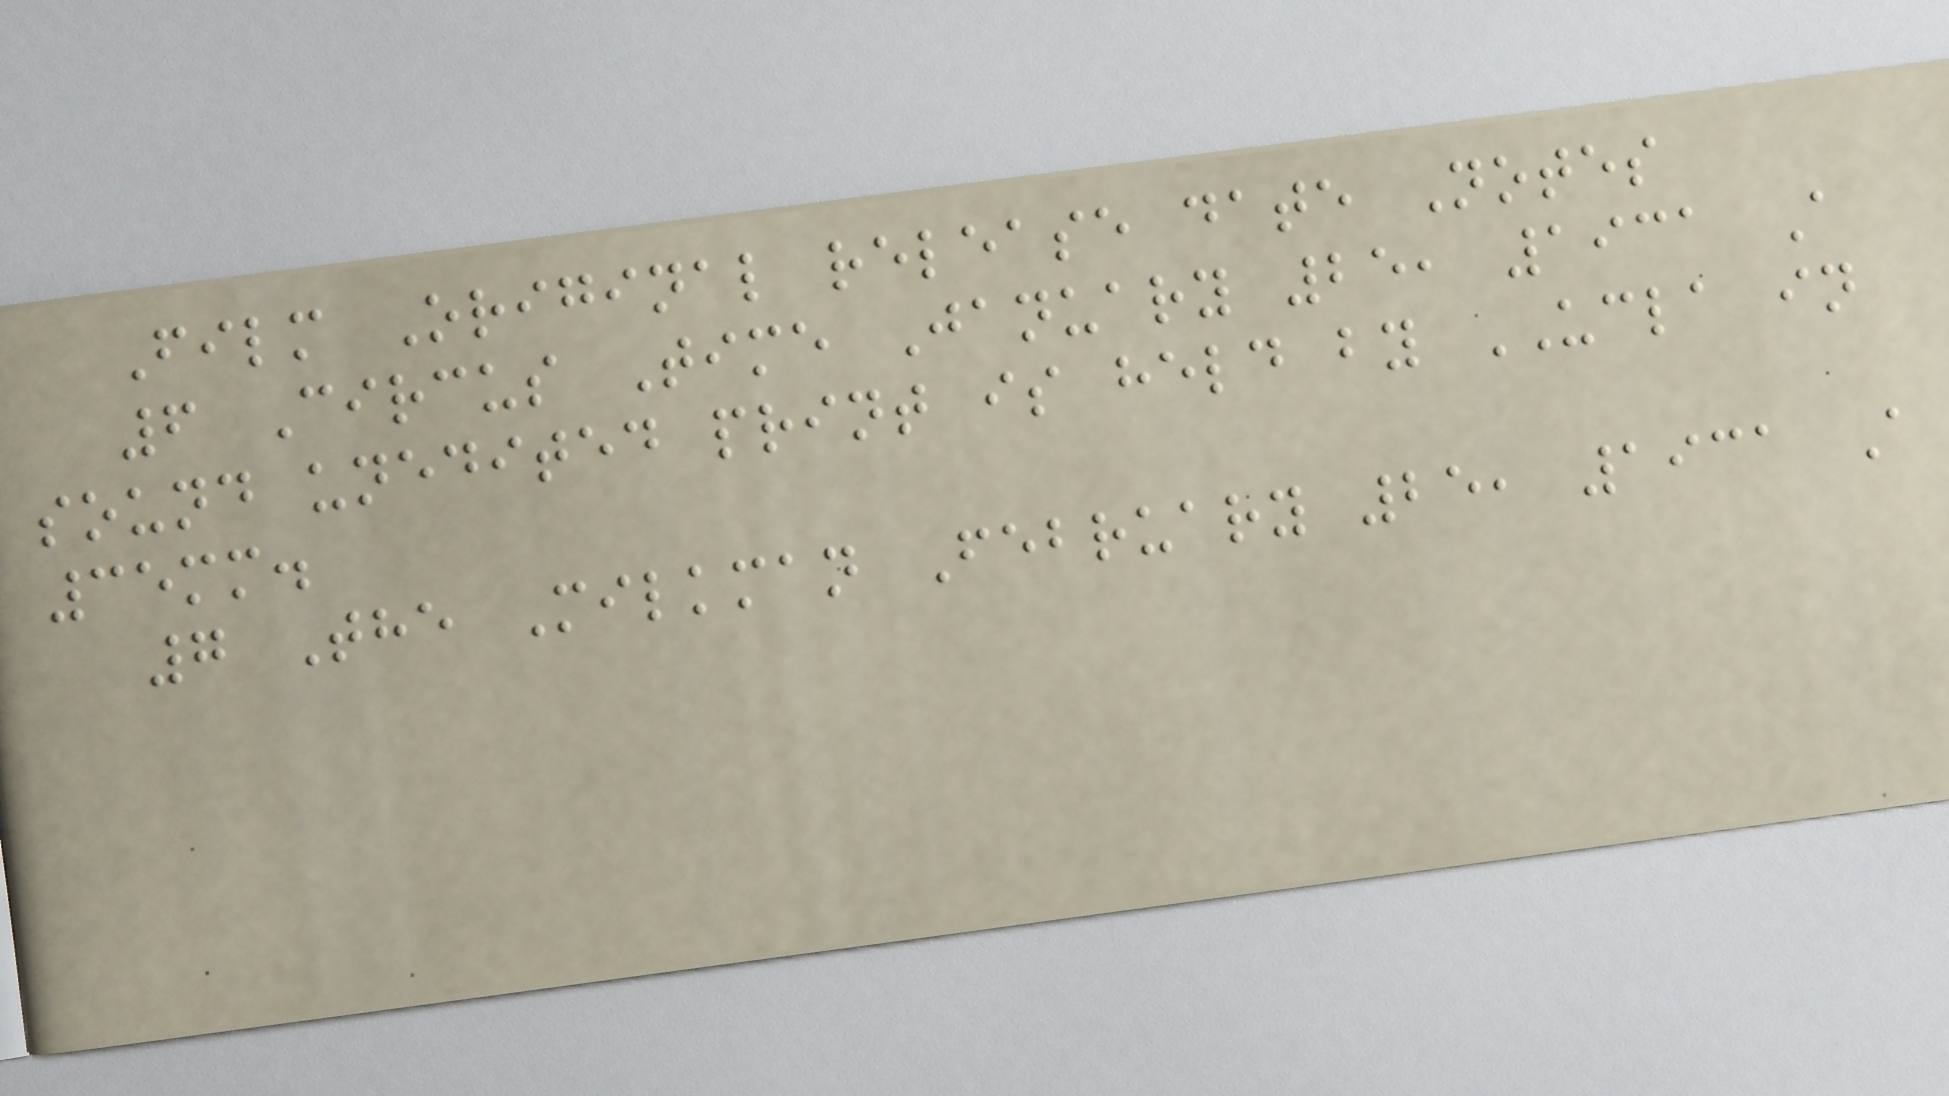Film Original release date Notes
6 Circus Time January 25, 1931 A
sound unedited print is held by UCLA in
35mm.
7 The Milkman February 25, 1931 A
